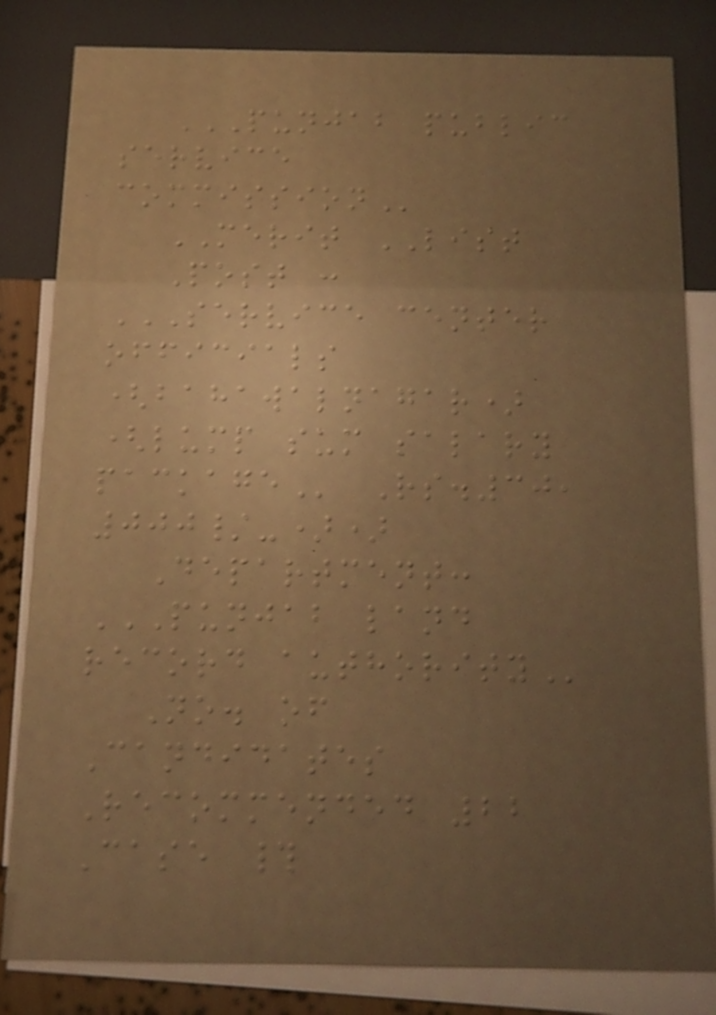PUNJAB PUBLIC
SERVICE
COMMISSION
MERIT LIST
Post :
SERVICE CENTER
OFFICIALS
(BAHAWALNAGAR)
(LUMP SUM SALARY
PACKAGE Rs.30,
000/-))
Department:
PUNJAB LAND
RECORD AUTHORITY
No. of
Candidates
Recommended 22
Case #
